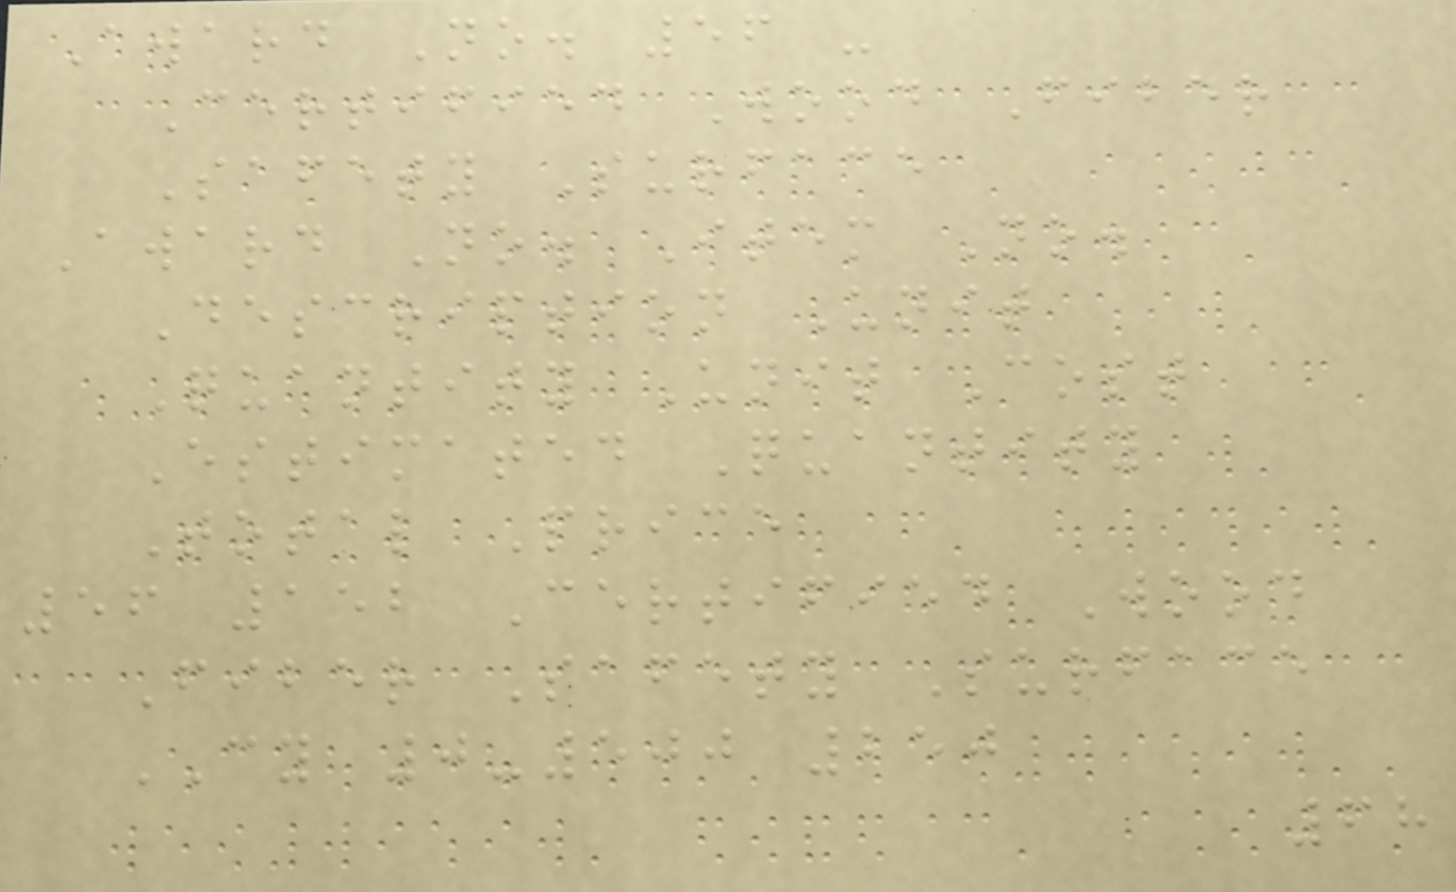Award No. 56 -
Certified Wood Fiber
Safety Surface
Award No. Item No.
Description Unit
Quantity Unit Cost
Estimated Quantity
Total Price
56 152 Certified Wood
Fiber Safety Surface
CY 0-500 250
68
